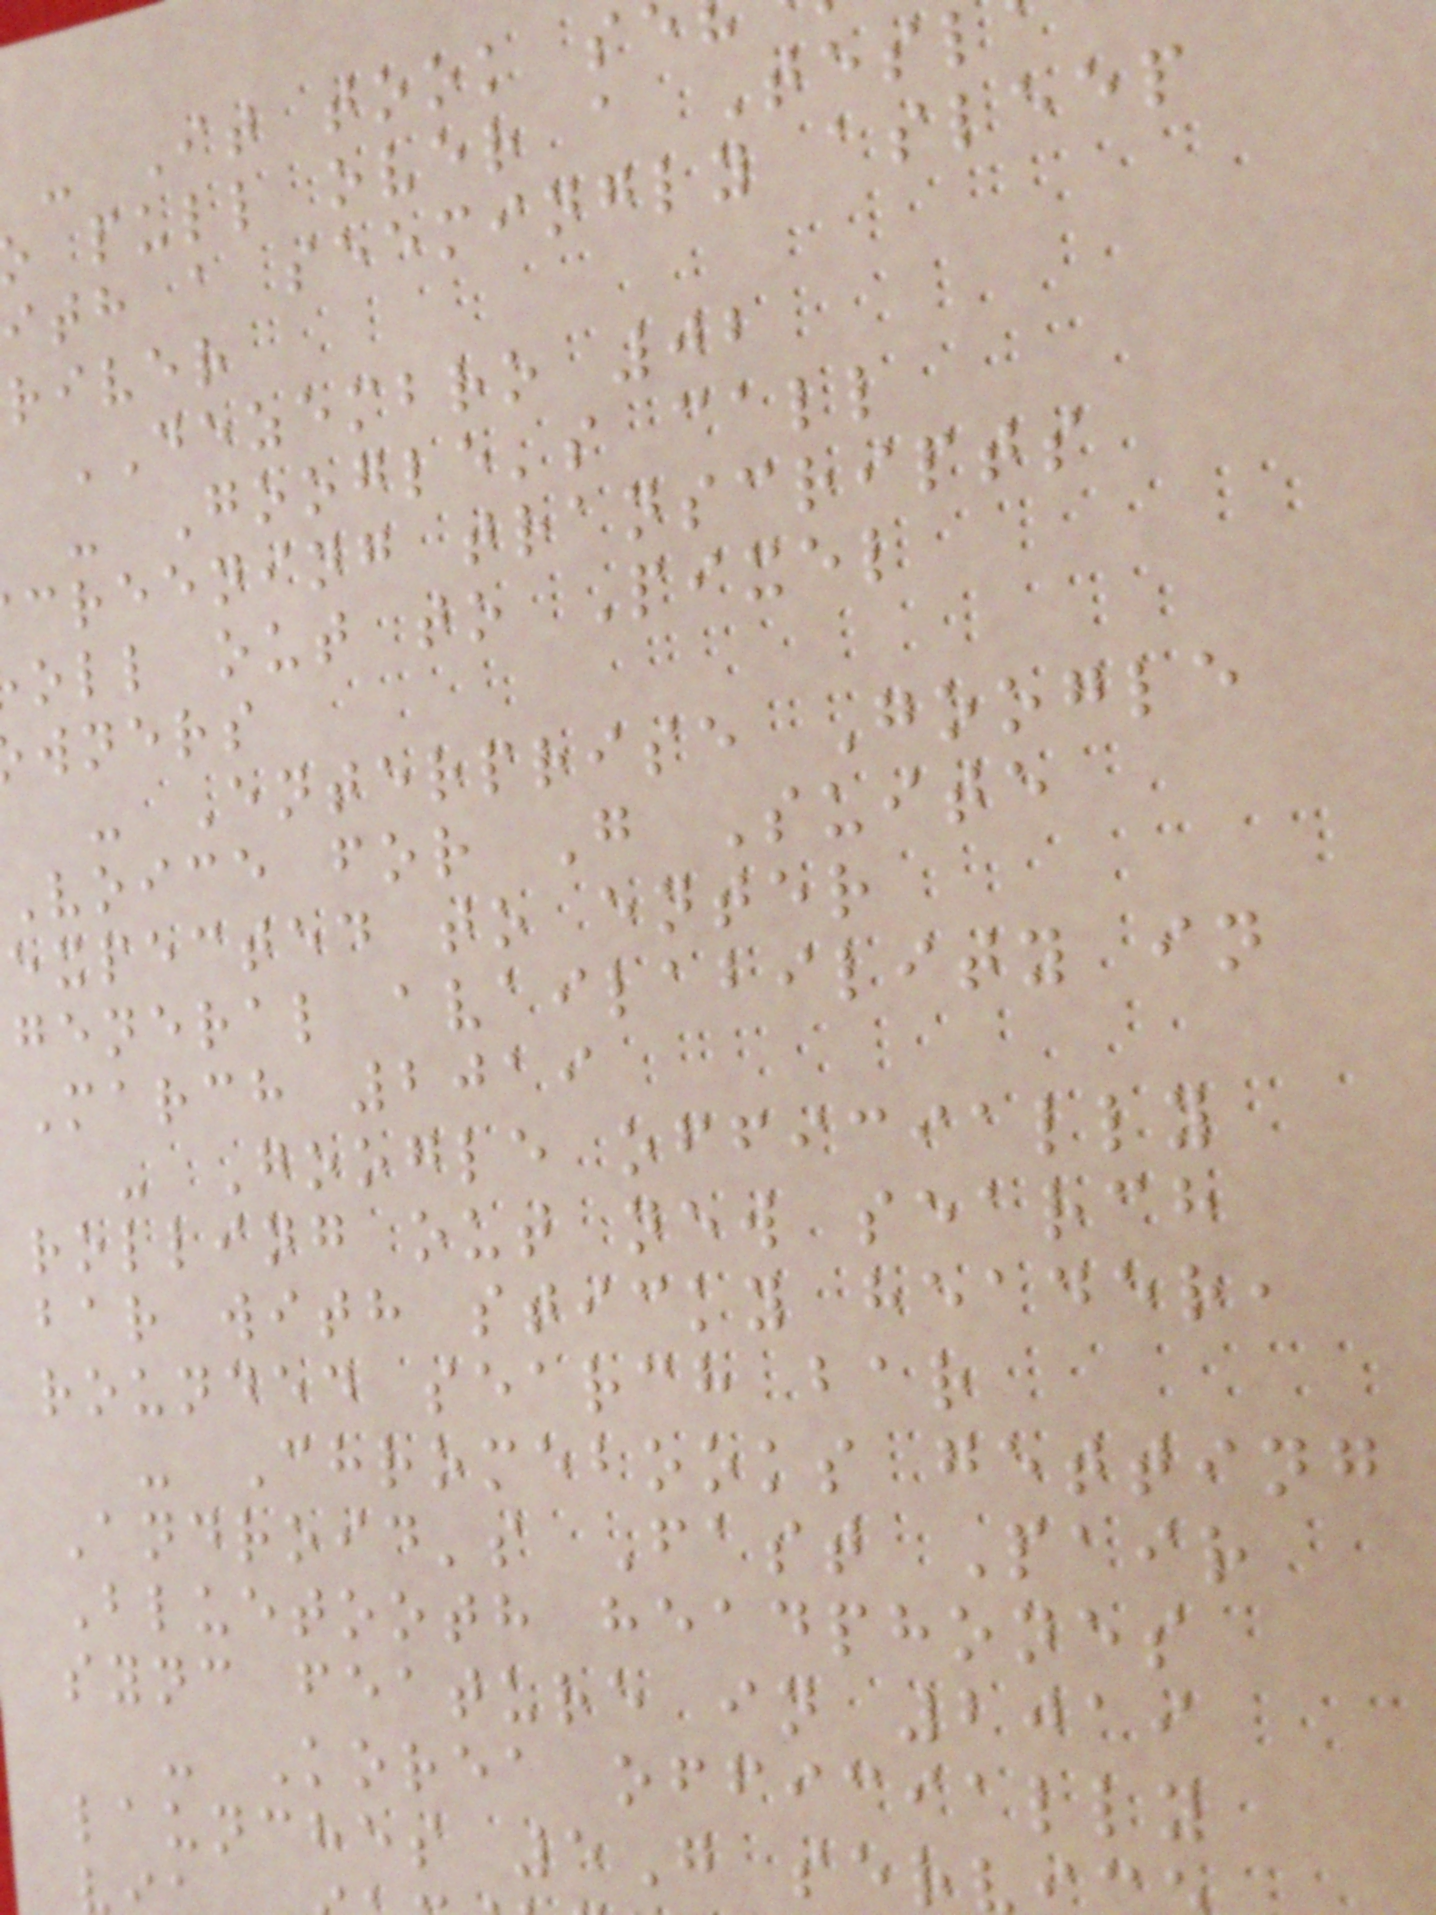- It took s
pull over a Tesl
ith a seemingly asleep
river
DEZEMBRO 02
- Google's call
creening transcripts
oll out to Pixel
wners
- Enterprise Google
Voice for G Suite
expected to enter
general availability in
March 2019
- Google officially
rolling out new search
bar with sticky header,
rounded search bar
- Chromebooks getting
Android's Fast Pair
Bluetooth headphones
sync feature in 2019
- Korea officially
launches 5G ser
